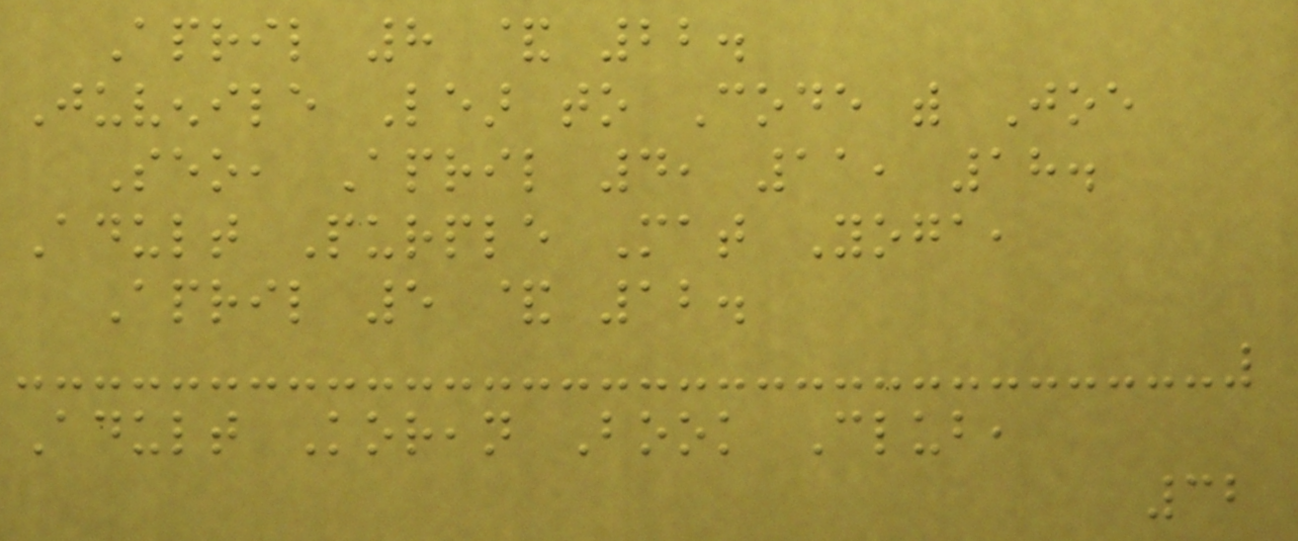April 8 & 22.
Juvenile Lear to Code with Joe
Seo, April 4, 11, 18.
Adult Purple Mat Yoga,
April 5 & 12.
Adult Korean Book Club,
32
